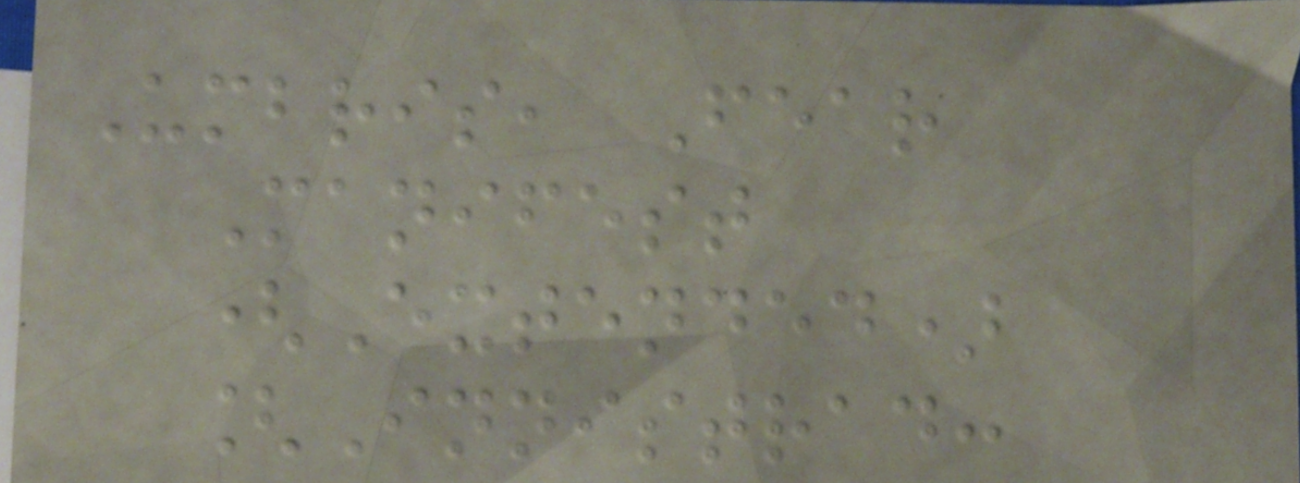Umbris, Fear
Manifest
(Extended)
[Innistrad:
